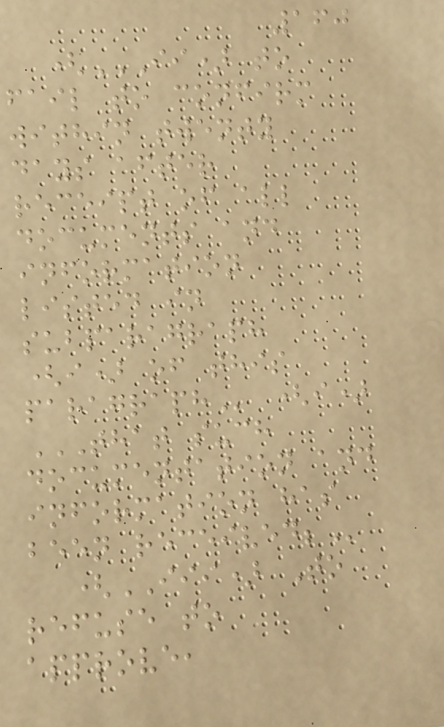160
(II) TO
FAIL TO CONFIRM
WITHIN TWENTY
DAYS AFTER
RECEIPT OF ALL
DOCUMENTS AND
INFORMATION
LISTED IN
SUBPARAGRAPH
(I) OF THIS
PARAGRAPH (i)
THAT SUCH
DOCUMENTATION AND
INFORMATION HAS
BEEN RECEIVED;
(III) To
refuse to
approve,
